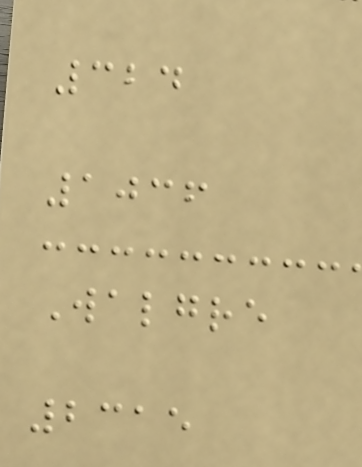324
1036
Walgre
2315
